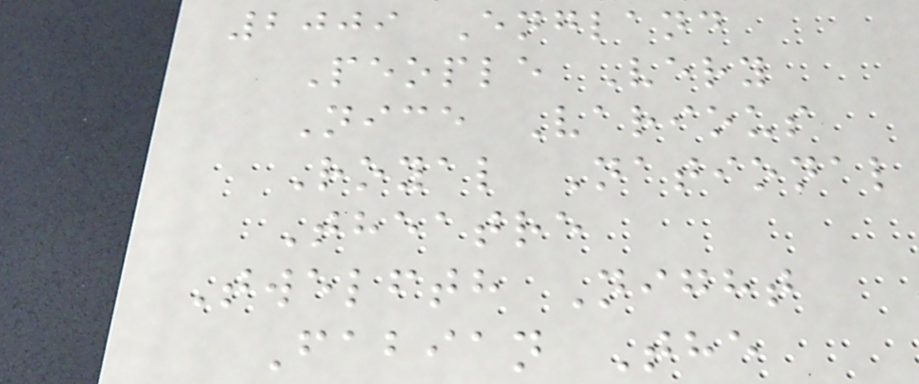2009 England
People Very
Nice Various
Royal National
Theatre
Twelfth Night
Fabian The
